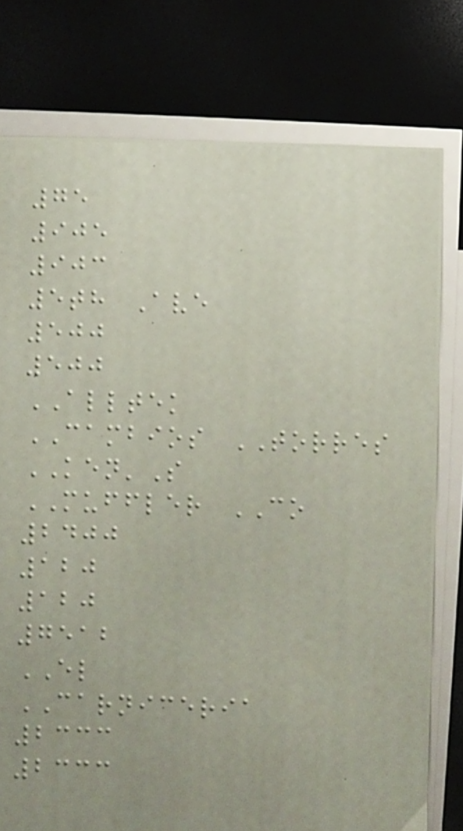75
905
903
5th Ave
500
500
ALLTEK
CAMBIOS TORRES
KEN'S
MUFFLER CO
2400
120
120
7512
EL
CARNICERIA
2333
2333
